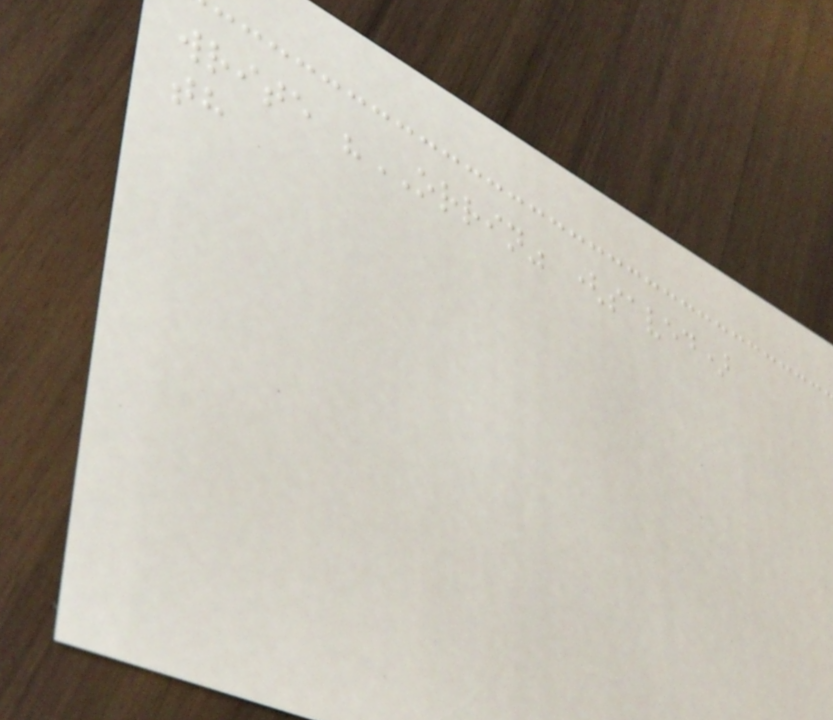write "ORRIN" (saved)
th
